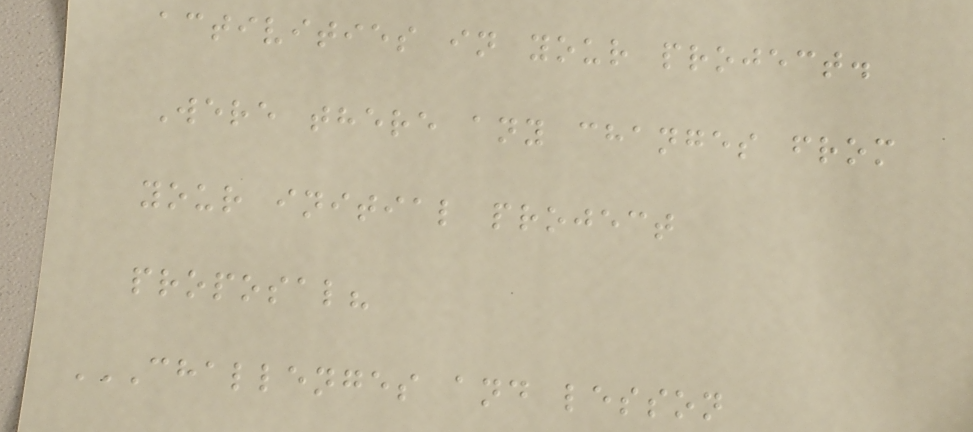activities in your project.
Were there any changes from
your initial project
proposal?
CHALLENGES AND LESSON
